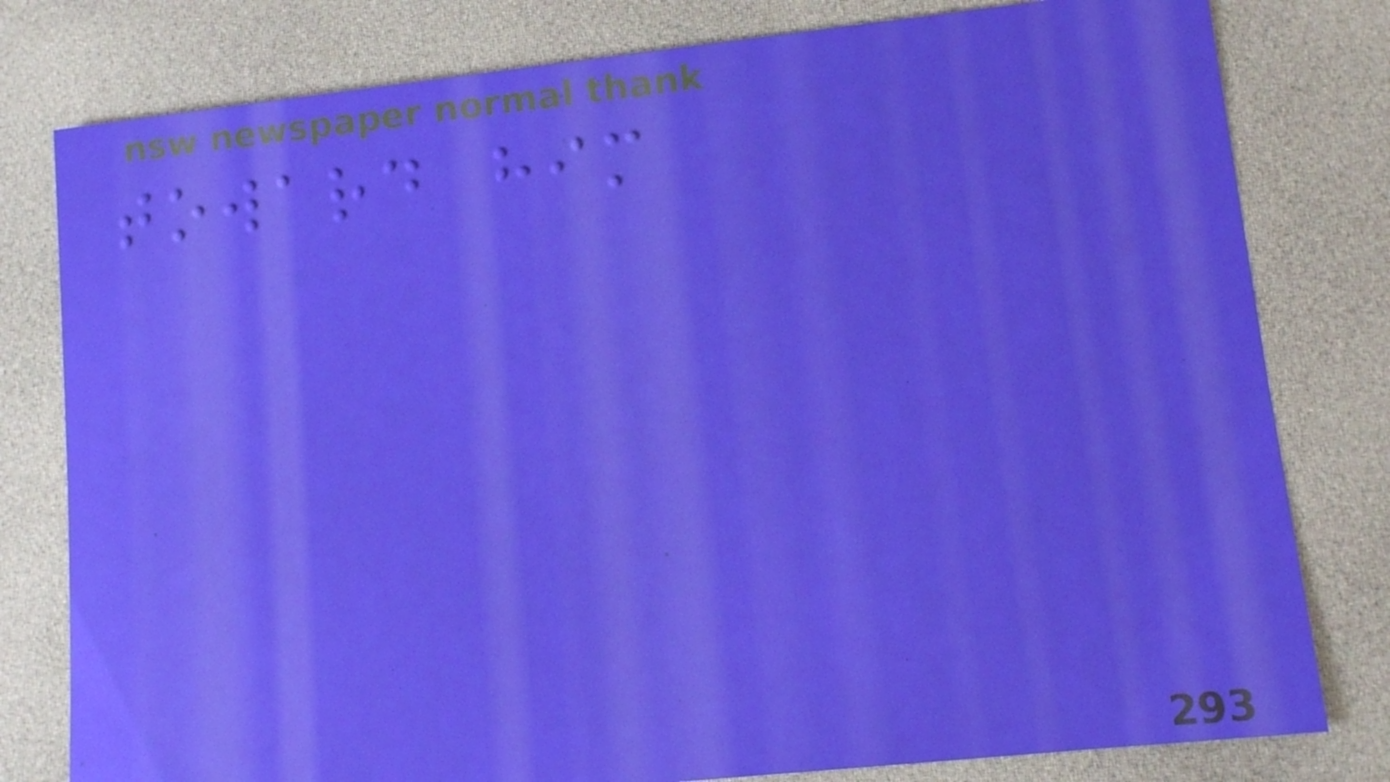toward him
